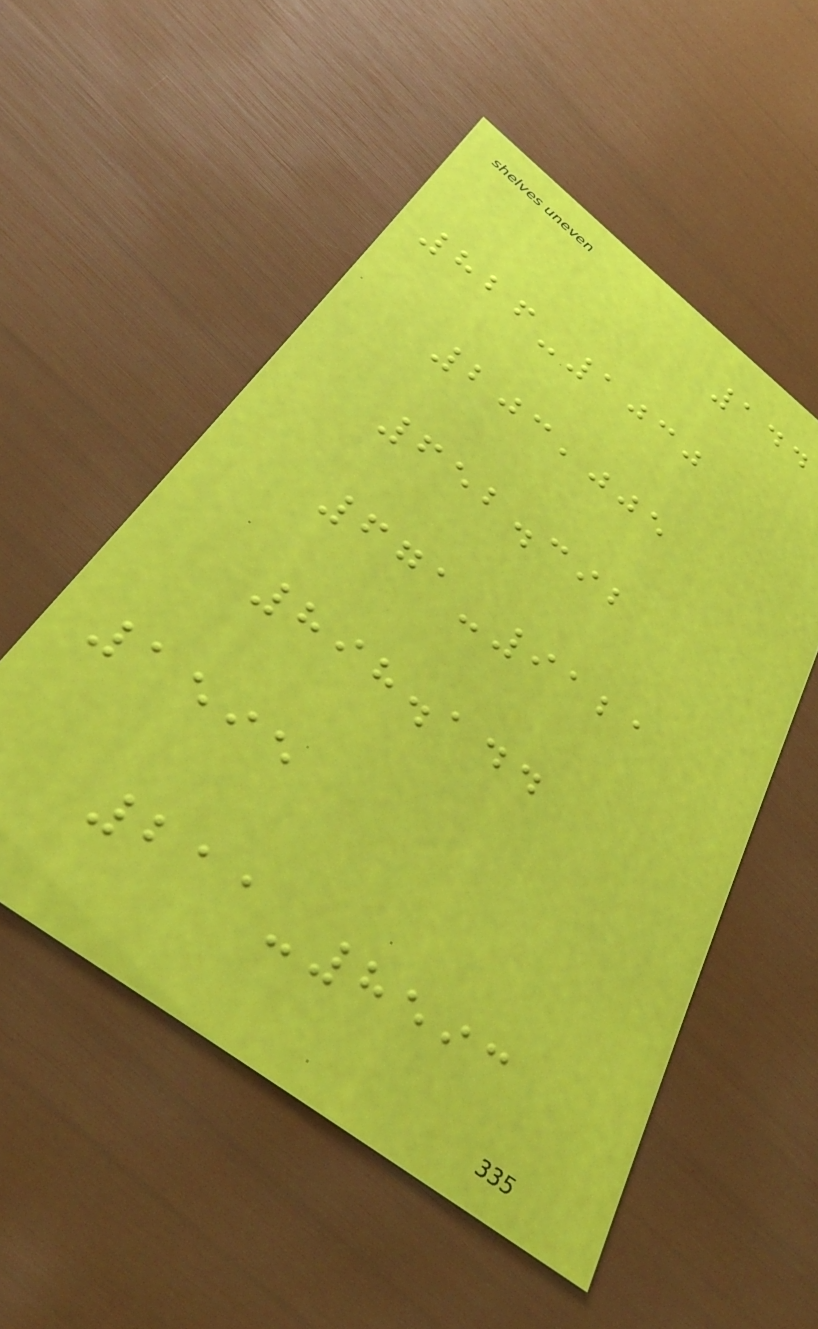144
826-1030
203,005
652.392
671-9121
898.144
1595
211-8593
